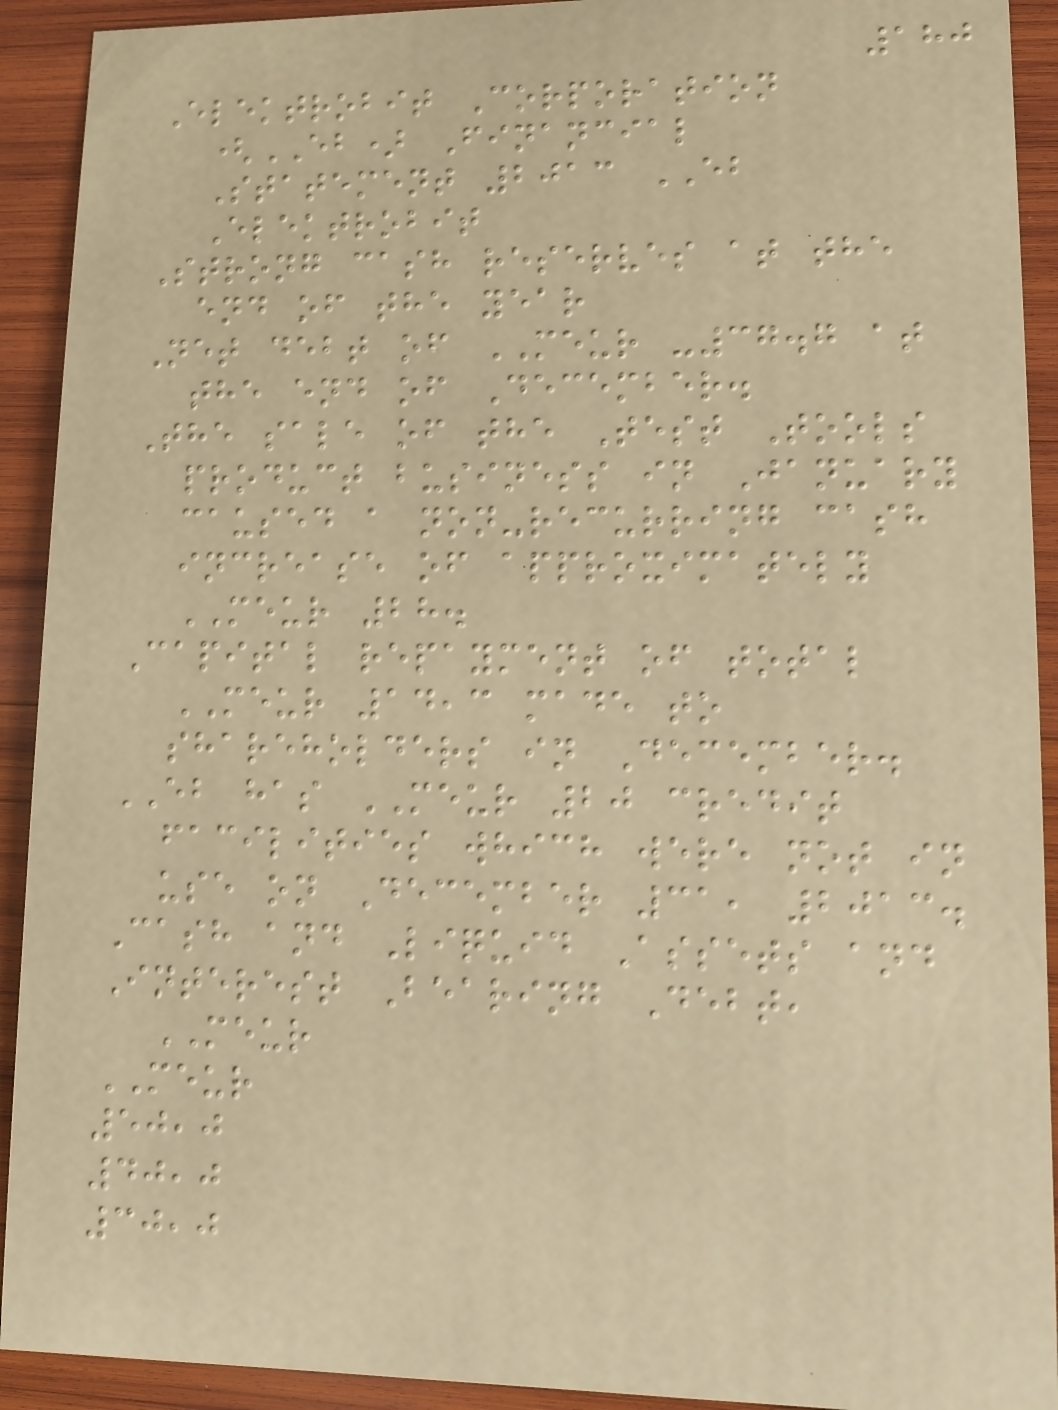180
Elektrobit Corporation
(EB) Financial
Statement 2013 EB
Elektrobit
Strong cash reserves at the
end of the year
Net debt of MEUR -37.7 at
the end of December.
The sale of the Test Tools
product business in January
caused a non-recurring cash
increase of approximately
MEUR 28.
Capital repayment of total
MEUR 14,3 made to
shareholders in December.
EB has MEUR 20 credit
facilities which were not in
use on December 31, 2013.
Cash and Liquid Assets and
Interest Bearing Debt,
MEUR
MEUR
50,0
40,0
30,0
